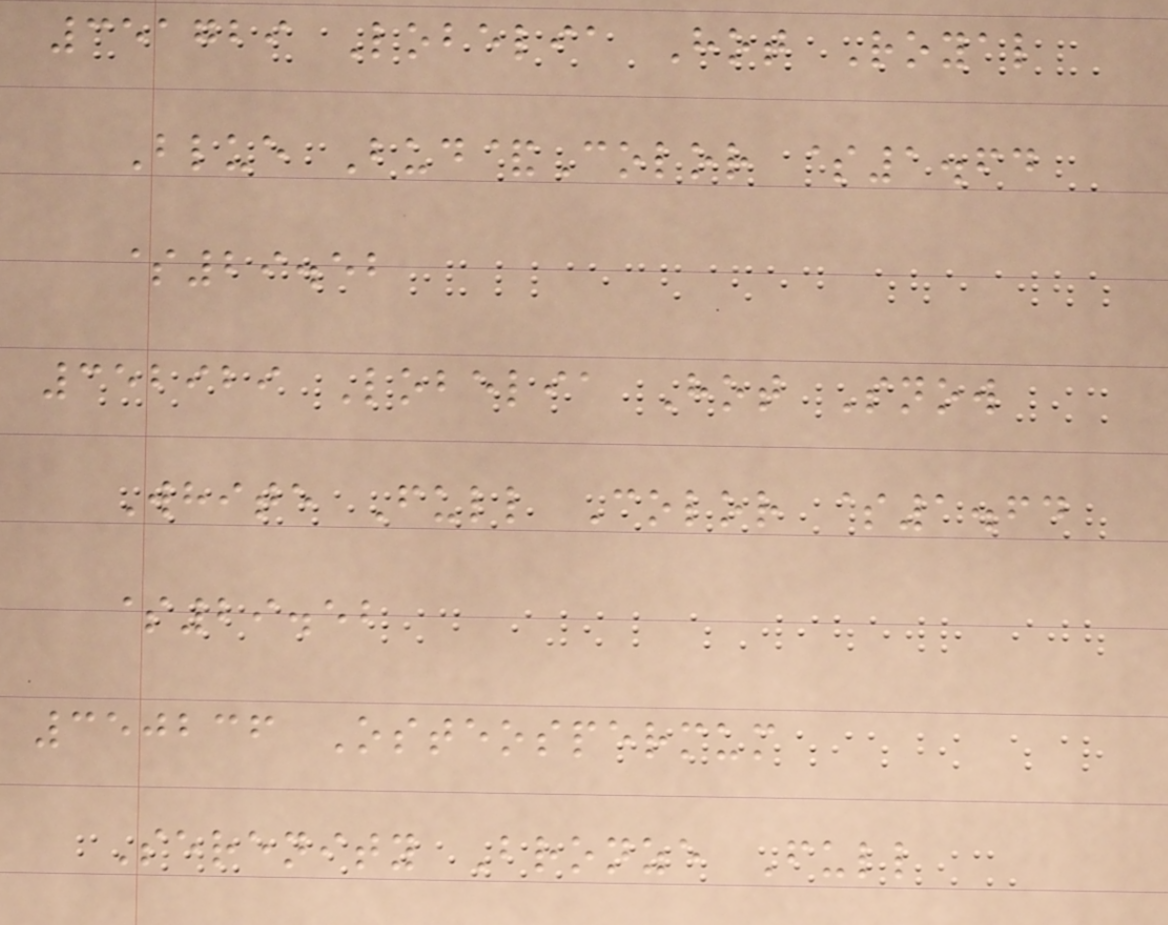351729 Lobelia Hot Royal
Blue Bud&Color $1.64
$29.52
352929 Lobelia Hot Snow
White Full Color $1.64
$29.52
350236 Osteospermum
Serenity Bronze Full
